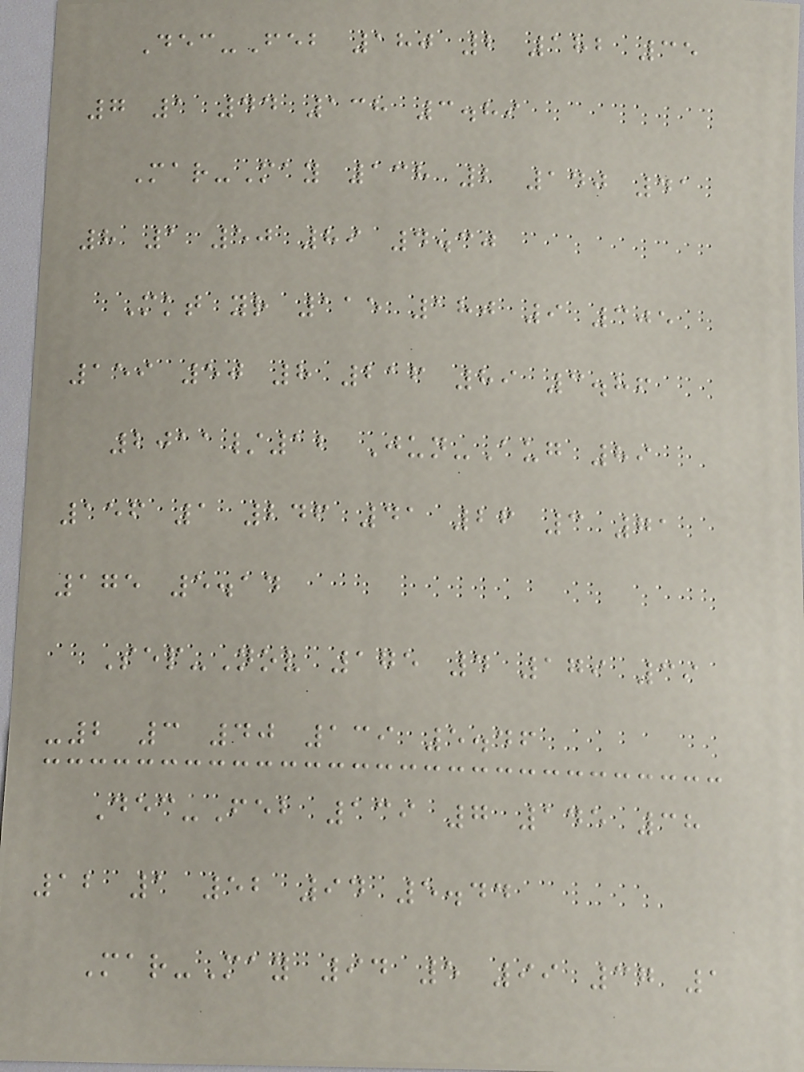Dec-Feb 180 2 182 35
7 1 44 138 3.89
Mar-May 138 2 140 41
8 1 50 89 4.30
Mkt yr 115 180 9 305
159 50 8 216 89 3.86
2011/12 Jun-Aug 89
156 1 246 41 26 3 71
175 5.14
Sep-Nov 175 4 179 39
-2 3 40 139 5.46
Dec-Feb 139 7 145 38
12 1 52 94 5.44
Mar-May 94 5 99 37 1
